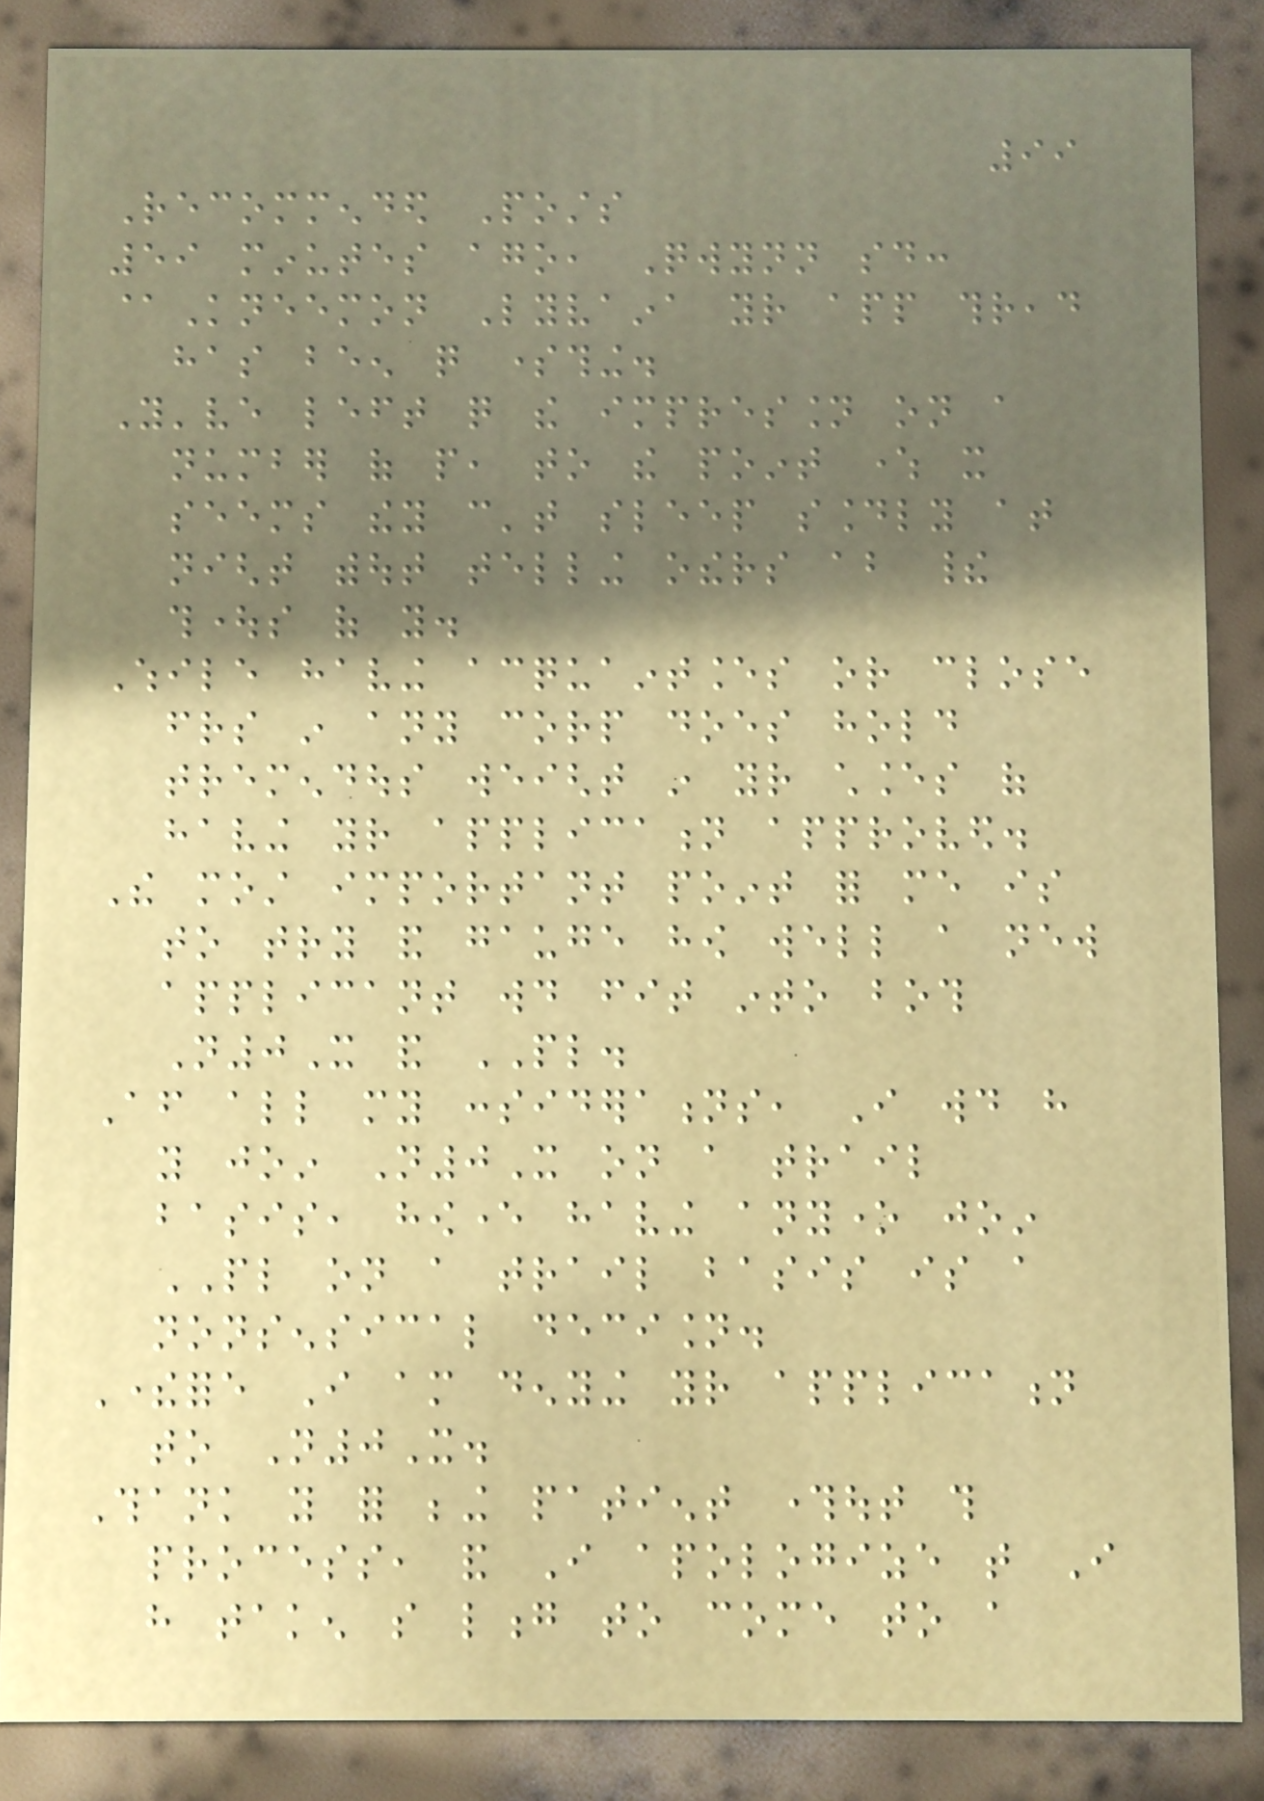99
Recommended Posts
59 minutes ago, Qwynn said:
@Kneemon Lyvaina your app thread
has been quite something.
You've left quite the impression on a
number of people, to the point where it
seems they can't sleep soundly at
night without telling others about their
thoughts of you.
While having acquaintances or close
friends in any corp does hold
tremendous weight in your chances of
having your application approved.
The most important point for me is
to try and gauge how well a new
applicant would fit into both
N0X and PL.
After all my considerations, I would have
you join N0X on a trail
basis, however having anyone join
PL on a trail basis is a
nonsensical decision.
Therefore I am denying your application
to N0X.
Thank you for being patient throughout this
process, and I apologize that I
have taken so long to come to a
